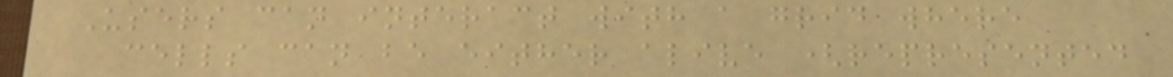Users can interact with a grid where
cells can be either alive (represented
